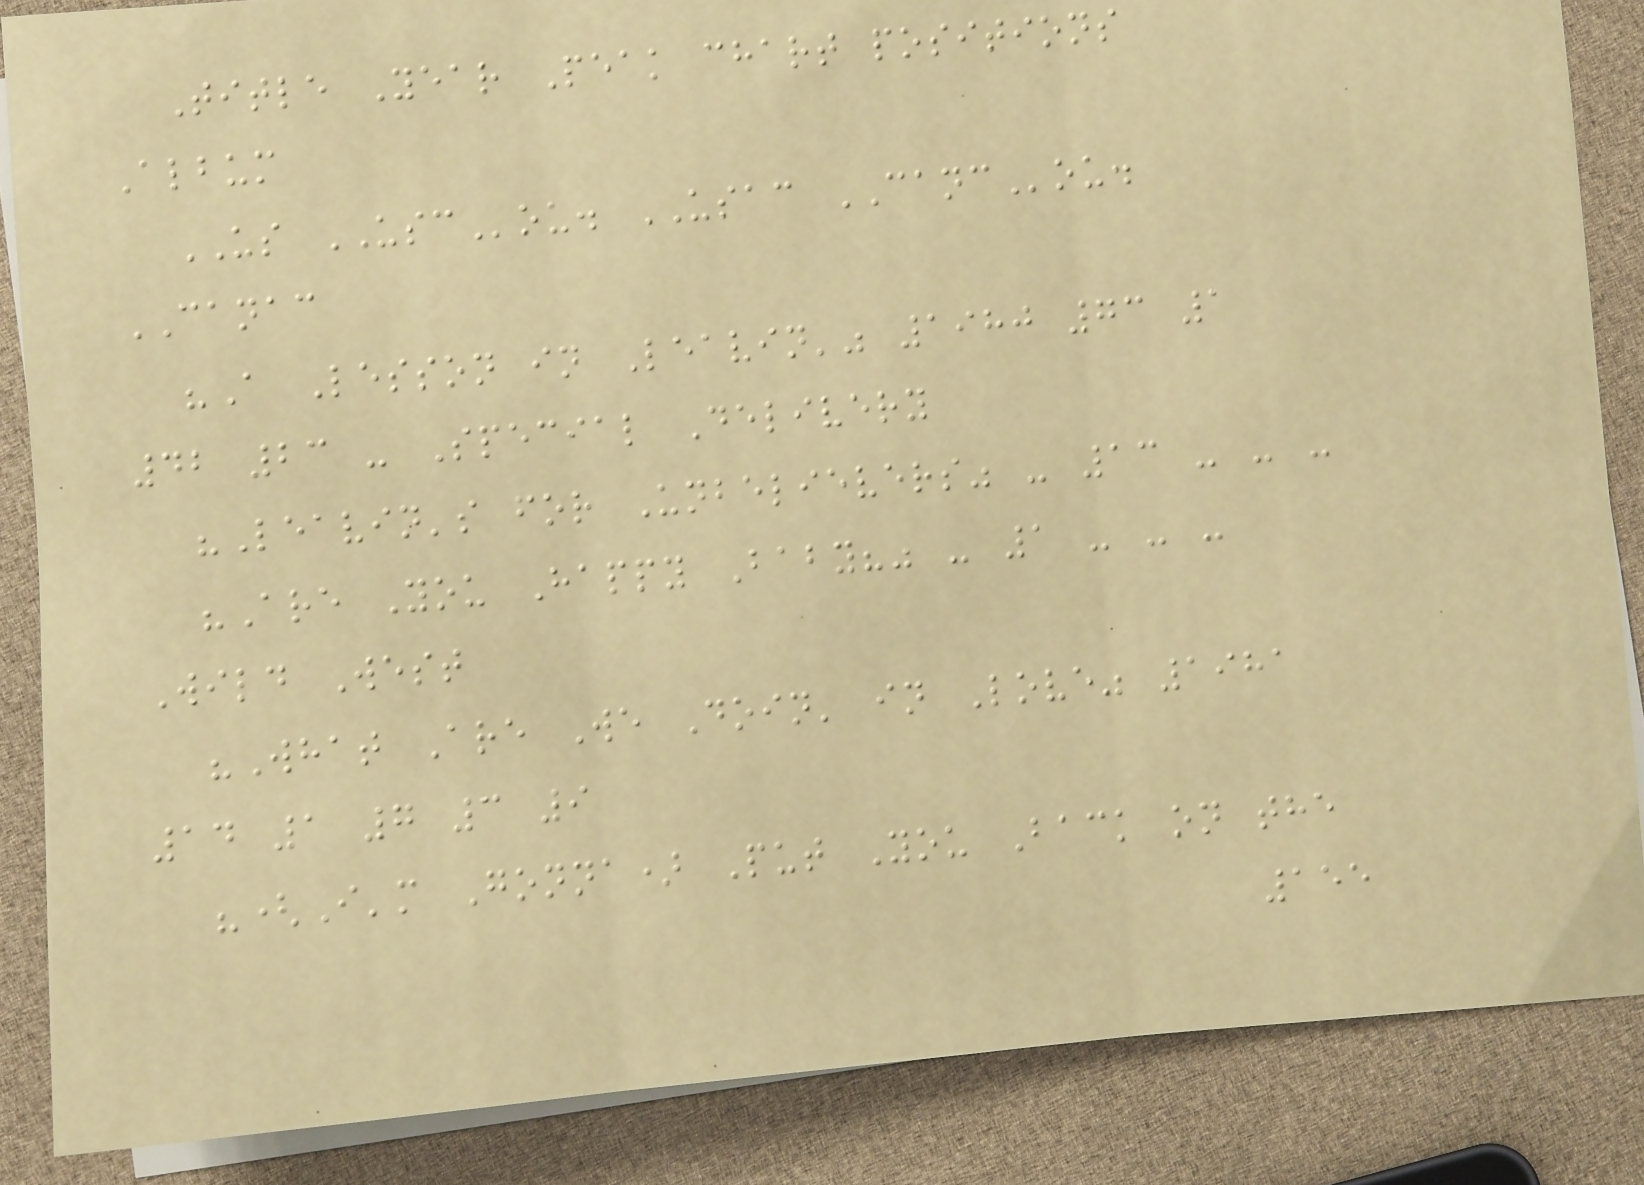Title Year Peak chart positions
Album
US USCou. USAC CANCou.
CANAC
"A Lesson in Leavin'" 1980 73 1
42 23 - Special Delivery
"Leavin's for Unbelievers" - 13 - - -
"Are You Happy Baby?" - 1 - - -
Wild West
"What Are We Doin' in Love" 1981
14 1 7 3 9
"(I'm Gonna) Put You Back on the
155
